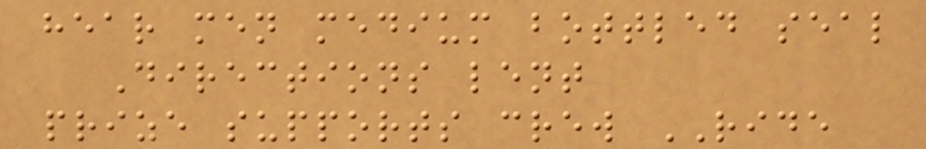hear men medium bottled seal
Directions lent
prize supports crew RIDE
